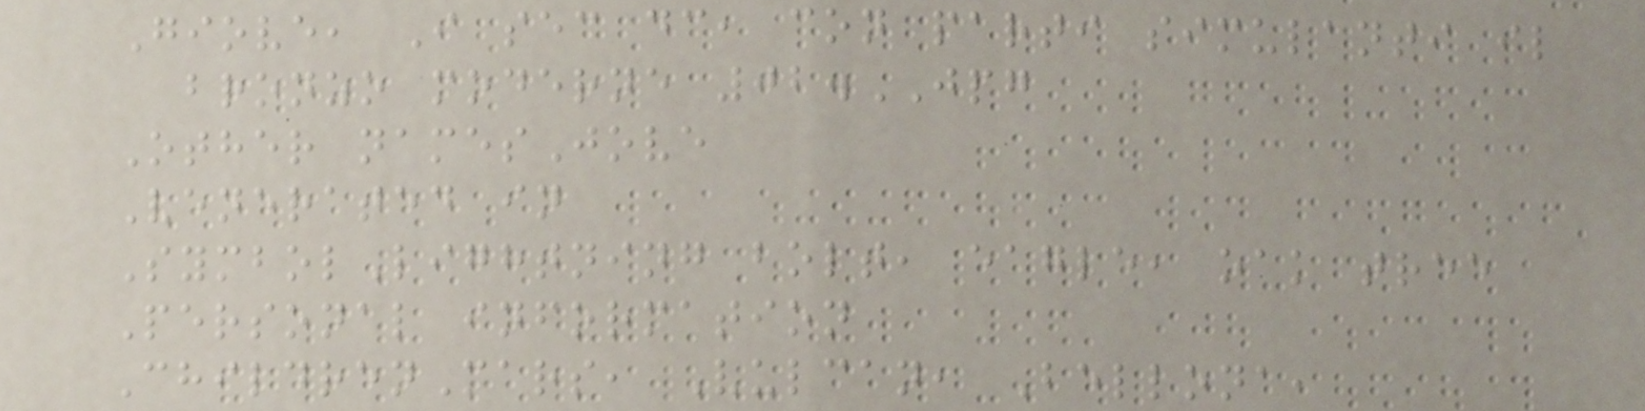Giove, I sec dc, con parti simulanti il
bronzo moderne 02.JPG
Other namesJove
Venerated in
SymbolLightning bolt, eagle, oak tree
Personal information
ChildrenMars, Vulcan, Bellona,
